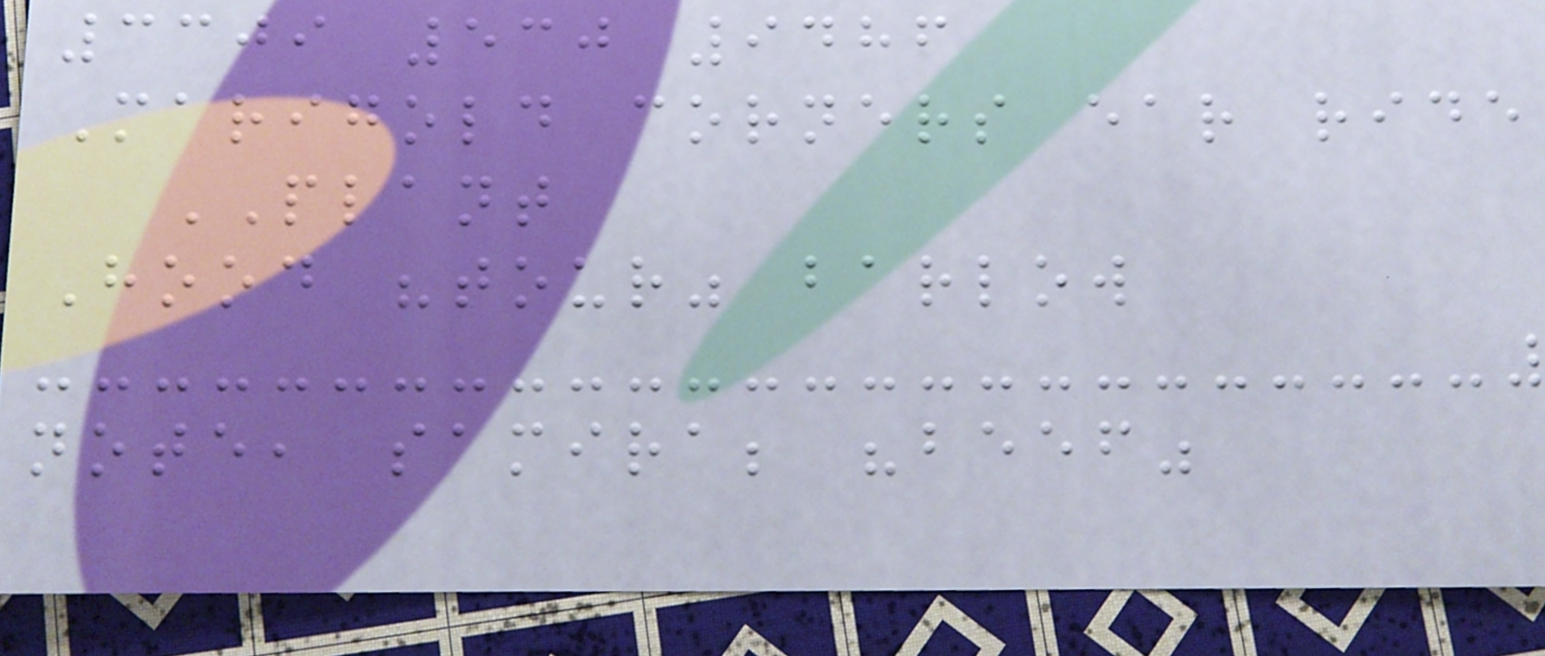3309 530 9486
Marigold corners ear ride
PLANT
Hood "tour" barlow
note, samira; "beef"
